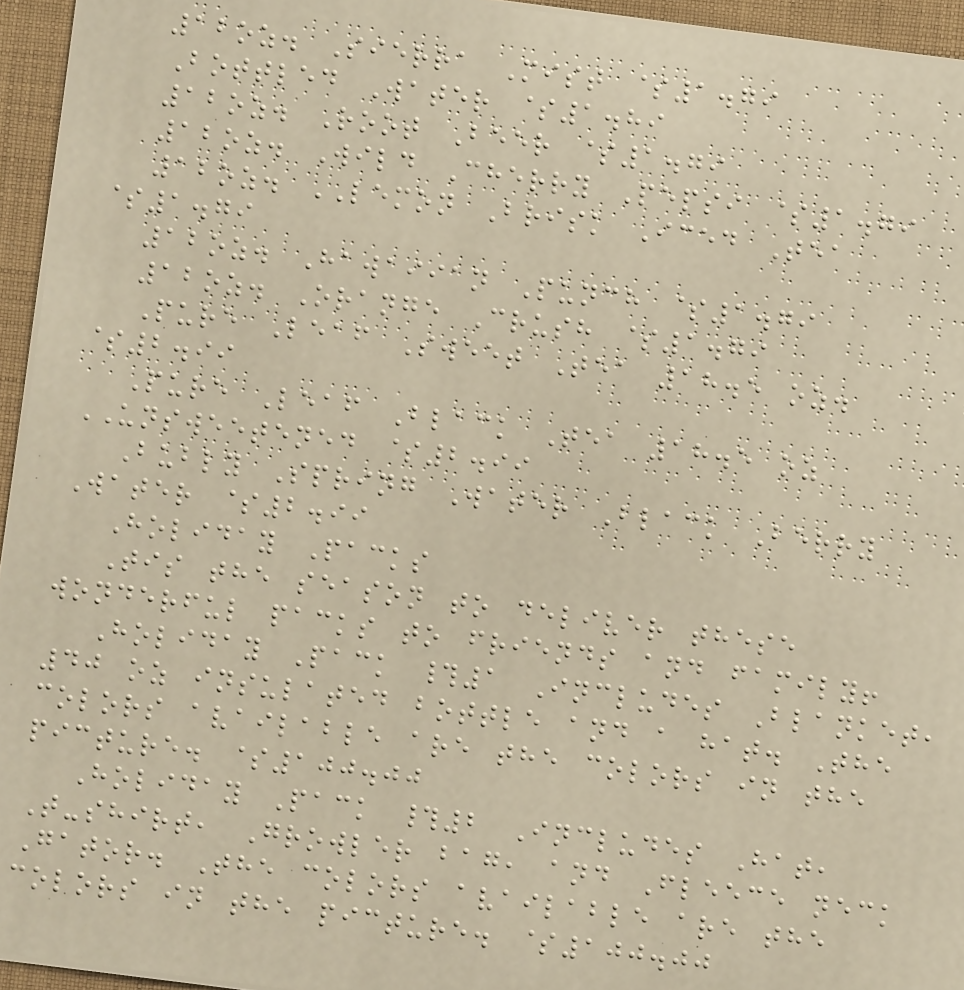12oz. Sierra Mist $1.79
Bottled Water $1.89
12oz. Root Beer $1.79
12oz. Wild Cherry Pepsi $1.79
12oz. LEMON Brisk Iced Tea
$1.79
12oz. Hawaiian Punch $1.79
12oz. Orange Crush $1.79
Pure Leaf Sweet Tea 18.5 oz.
$2.99
Pure Leaf Black Tea 18.5 oz
UNSWEETENED $2.99
Bubly Spring Water Black Berry
Water $2.99
Holiday Packs
Tis the season to deliver these
wonderful packs to friends and family!
Holiday Pack #1 Includes Blanket,
40 oz insulated bottle and a hat. The
colors available are the colors in the
picture. $100.00
Holiday Pack #2 Includes Hat,
T-shirt, Growler bag, and Fleece neck
Gator. The colors available are the
colors in the picture. $100.00
